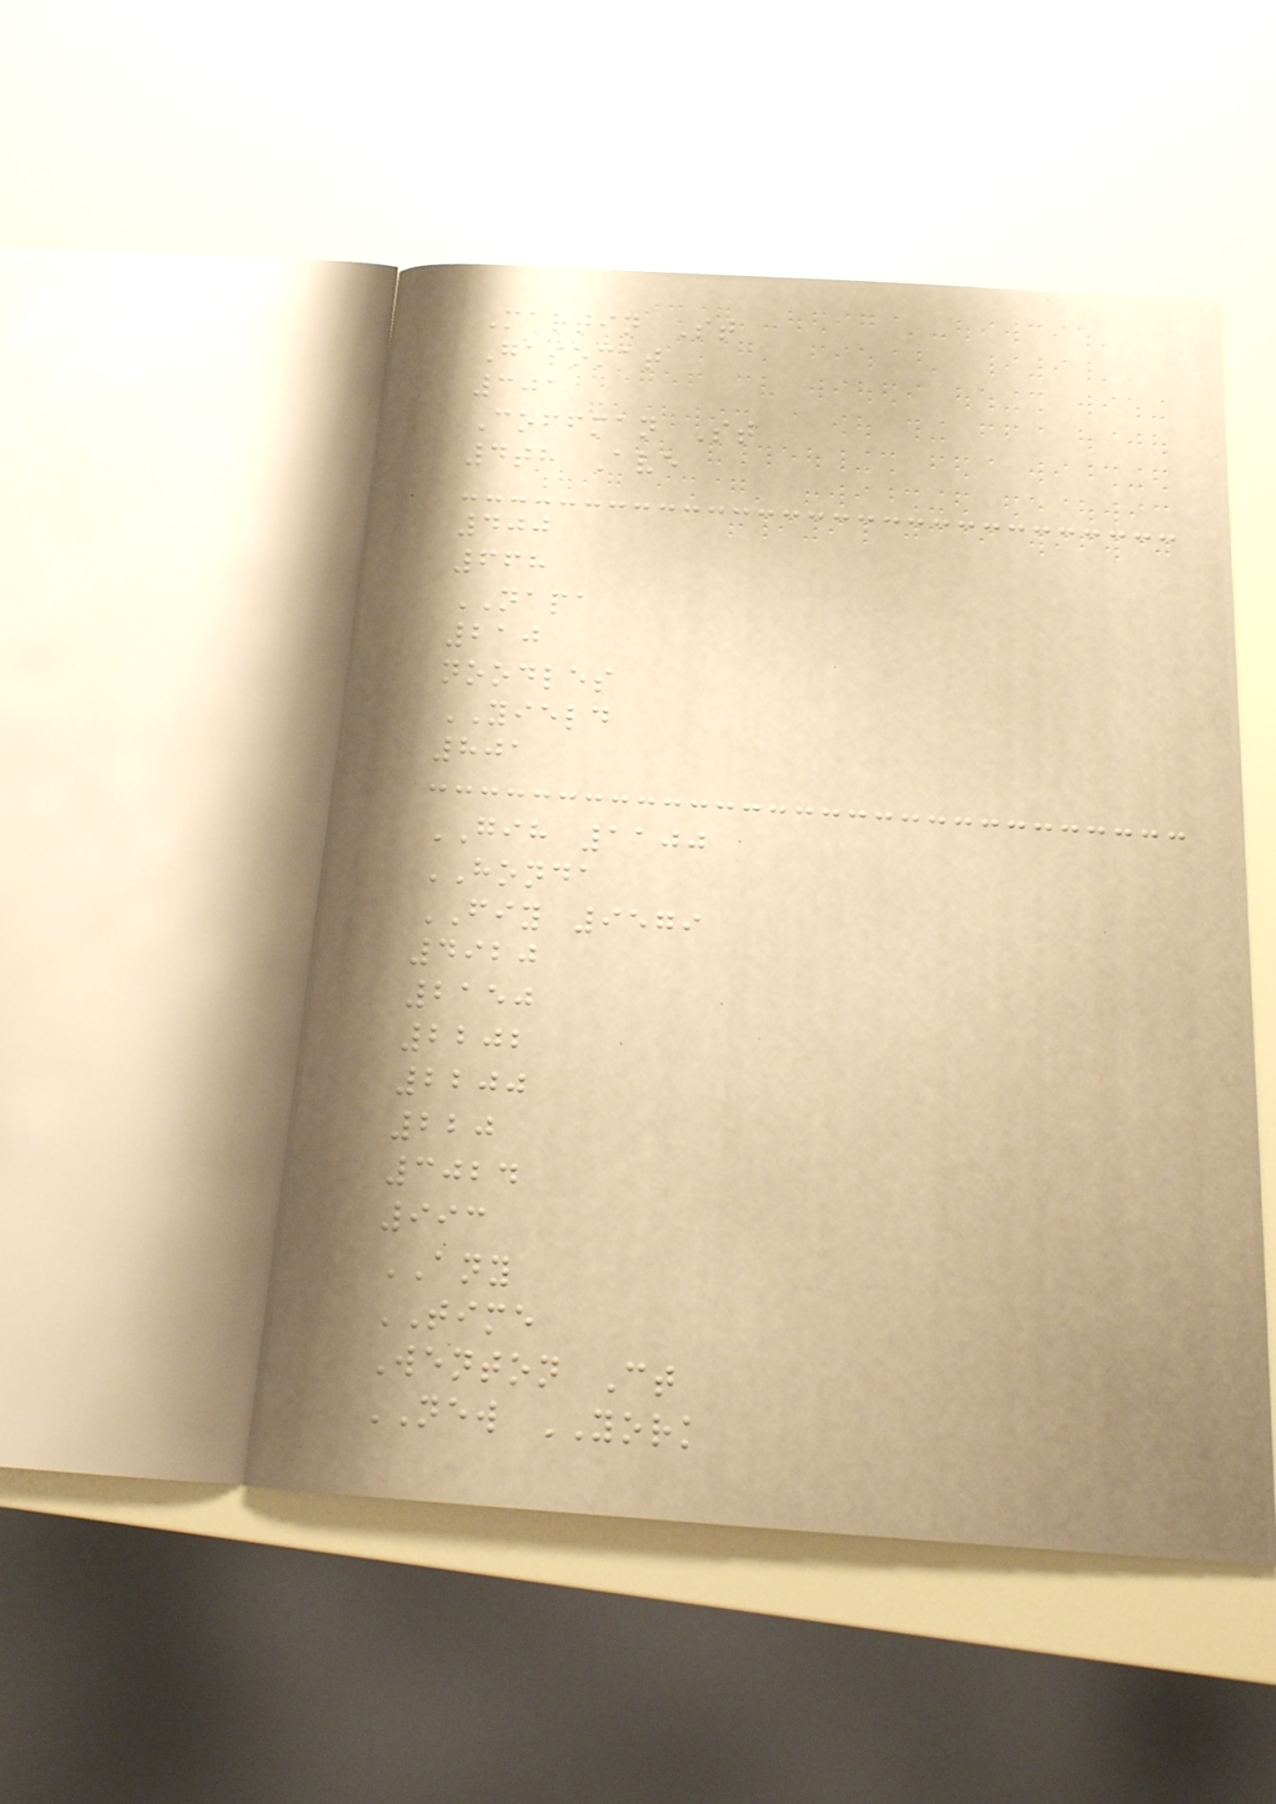Martin St
Gasomat
301
Coffman St
4th Ave
400
668
NAPA
210
noodles
YIELD
801
GIH 1100
HONDA
FIY 9579
4920
2150
2202
2200
220
3024
993
ANY
TIME
Wenton Ct
NEW YORK
